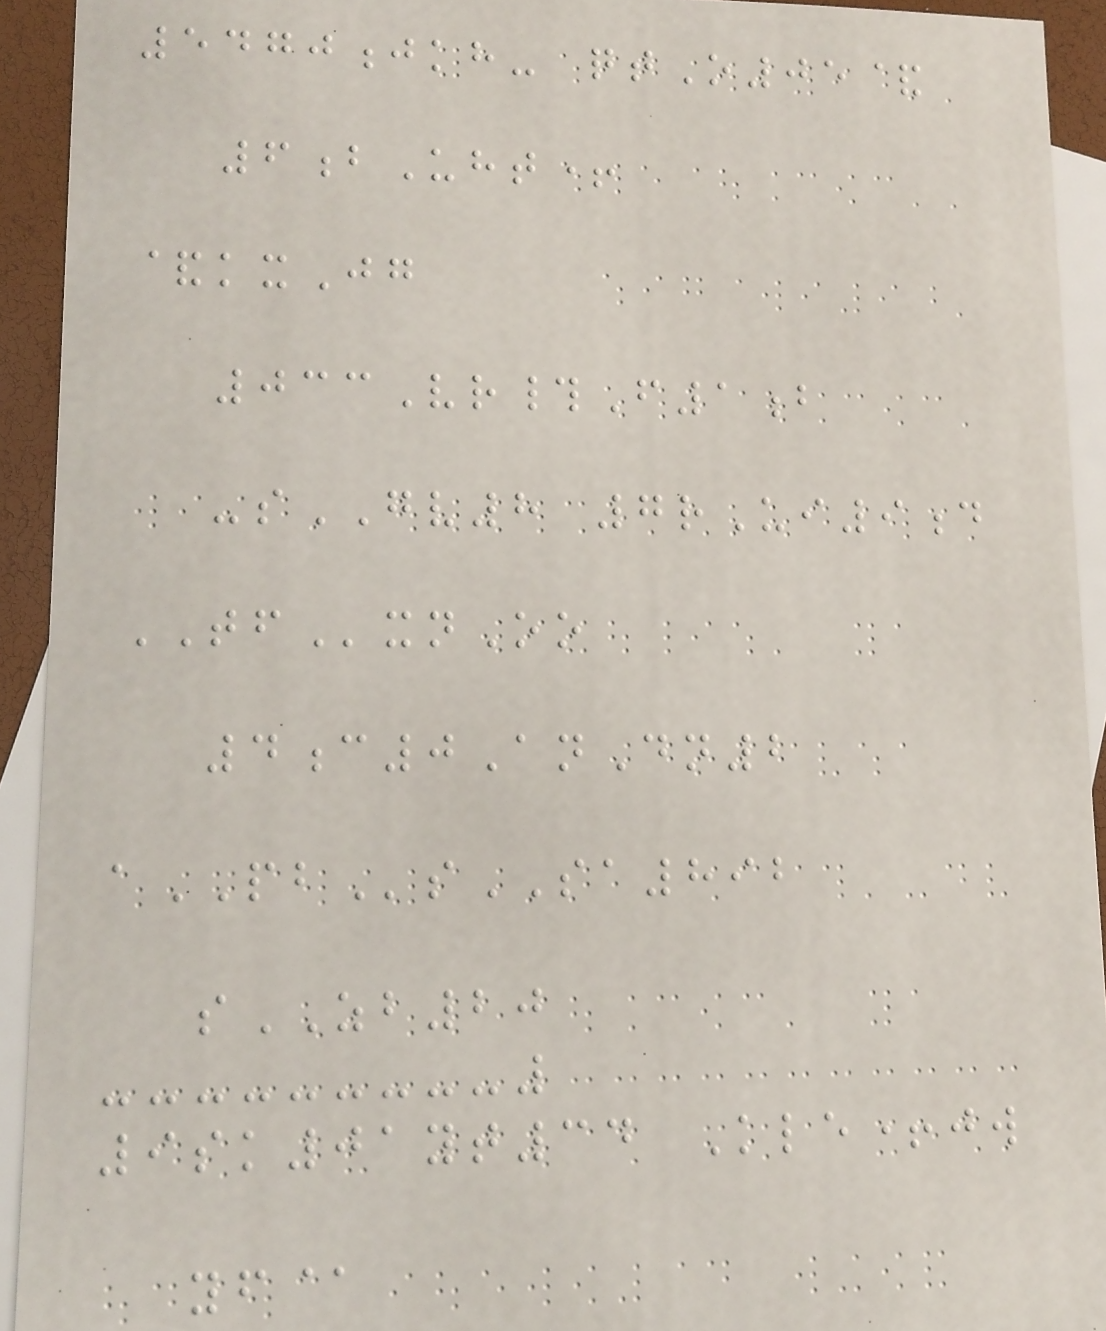5470jkh- qtO05&
6bUht+
&kxJg
033Vr#F1b
-sGV8 7rUi9d
TFxnOo
4c0AnDn2
aPBsSA892
sZB20
9sk01yt34 Kle+jw
yf@
